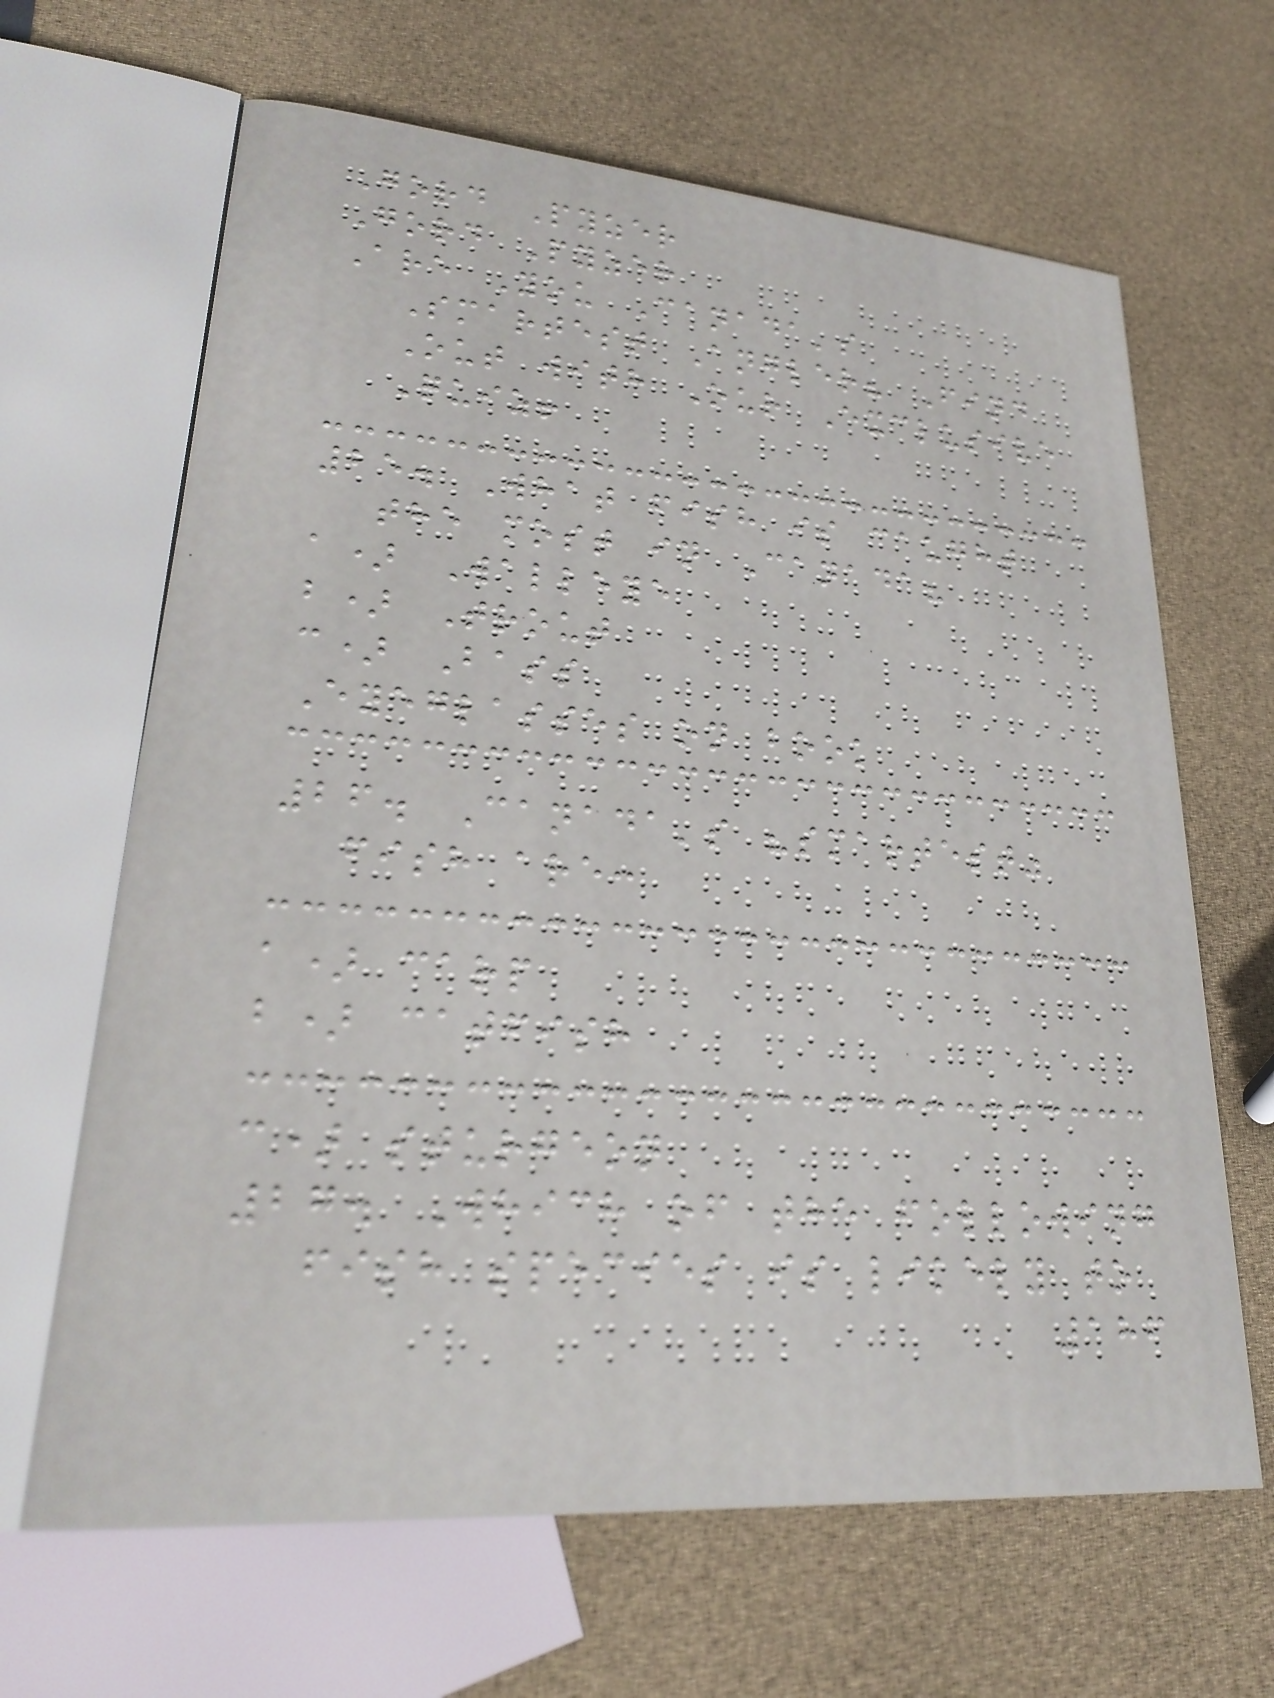Gord Pyzer
Gord Pyzer
Are You Canada's
Smartest Angler? Find
Out with Our Exclusive
Quiz!
25. What fish is caught
the most in Canada?
a) Walleye
b) Trout
c) Bass
Eyeglasses on book
26. Canada's "smartest"
fish are:
a) carp
b) catfish
c) sturgeon
27. Which of the following
fish species is likely to
186
